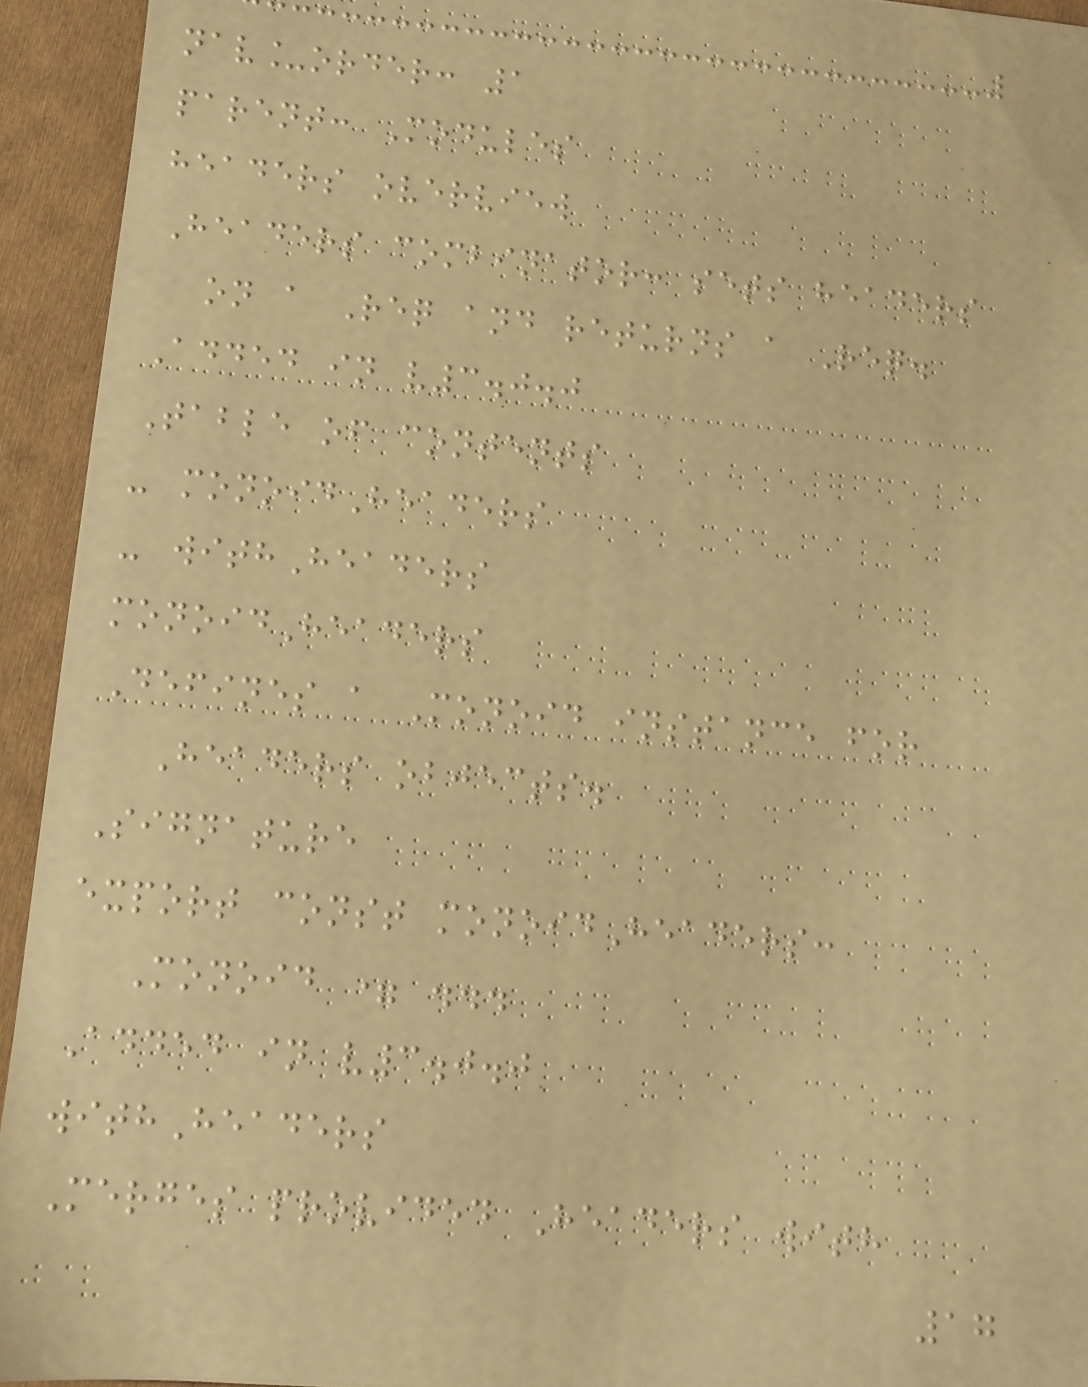nav_order: 1
parent: Modules
headers overview
Headers combinator: sets headers
on a Req and returns a Req.
Added in v3.0.0
Table of contents
- monoidHeaders
- withHeaders
monoidHeaders
Defines a Monoid instance for
Headers objects.
Signature
export const monoidHeaders:
Monoid = ...
Added in v3.0.0
withHeaders
Merges provided Headers with
17
